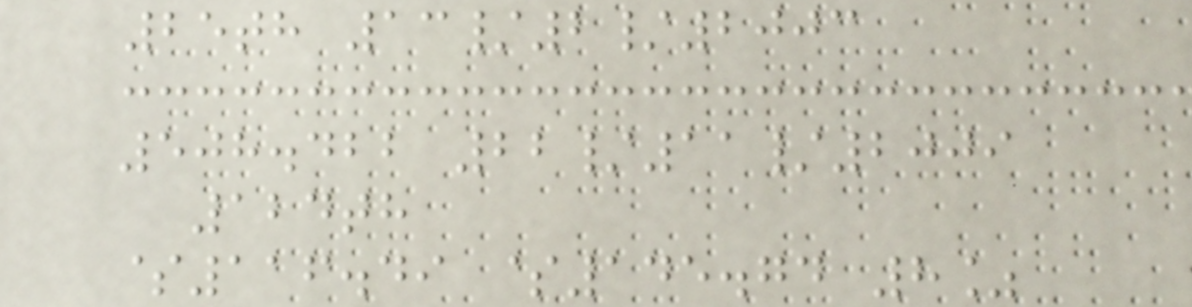25th 13/2/2003
508.422 22/11/2009
124th
$116.49 $145.74 8%
